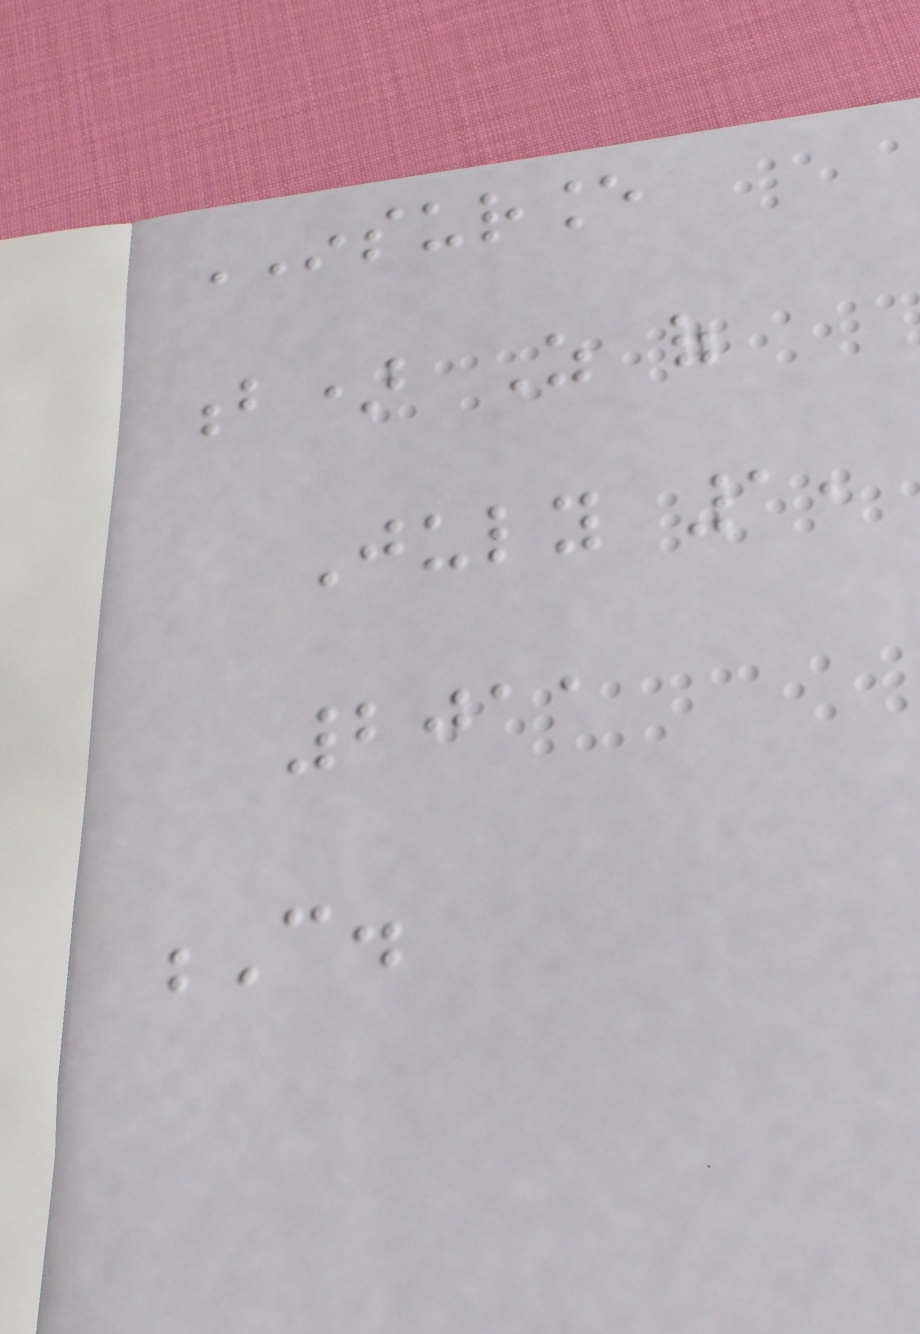INSURANCE
b) As of
July 1,
2011
C.
